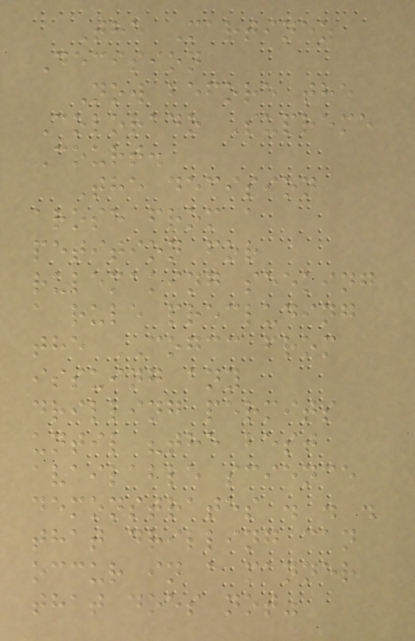The Martinez
Decision
Now before the
Colorado Supreme
Court.
The decision
arose from a
petition for
rulemaking seeking
a rule precluding
the COGCC from
issuing any
drilling permits
until "the best
available science
demonstrates . . .
that drilling can
occur in a manner
that does not"
